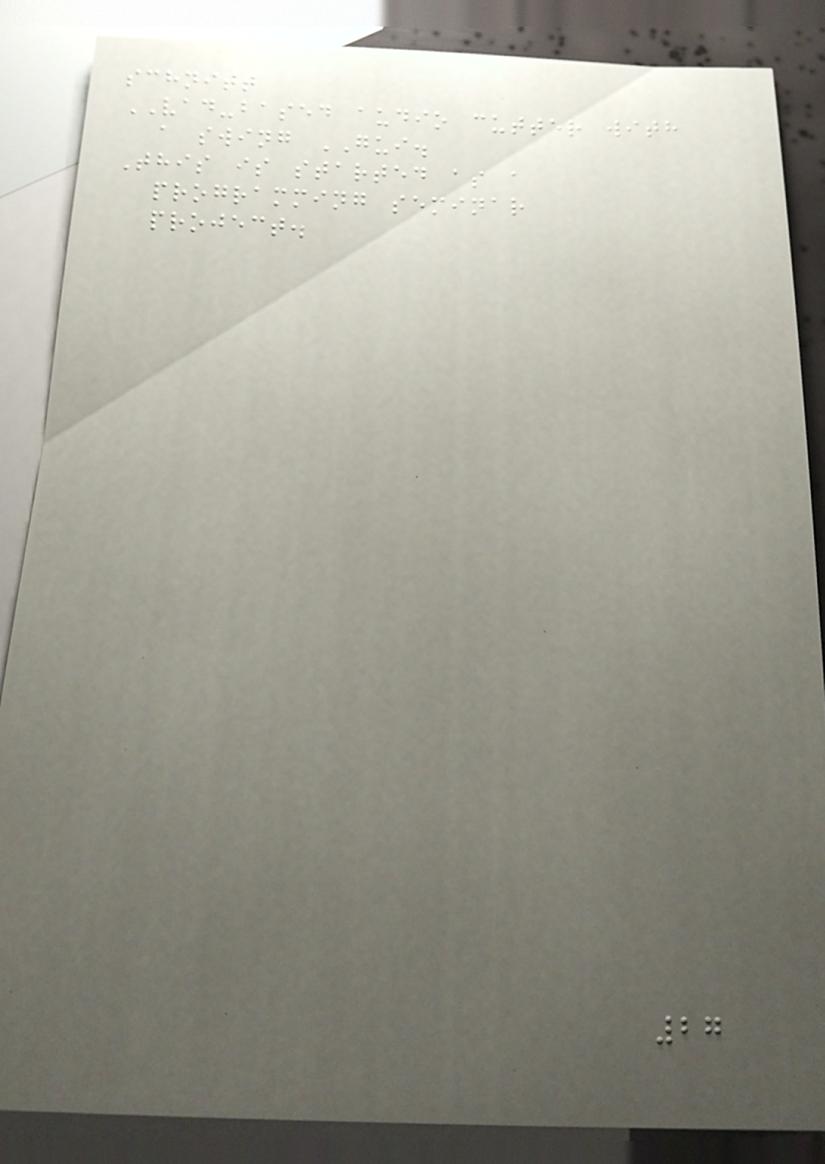schnitt
VAD-based audio cutter with
a swing GUI.
This is started as a
programming seminar
project.
27
